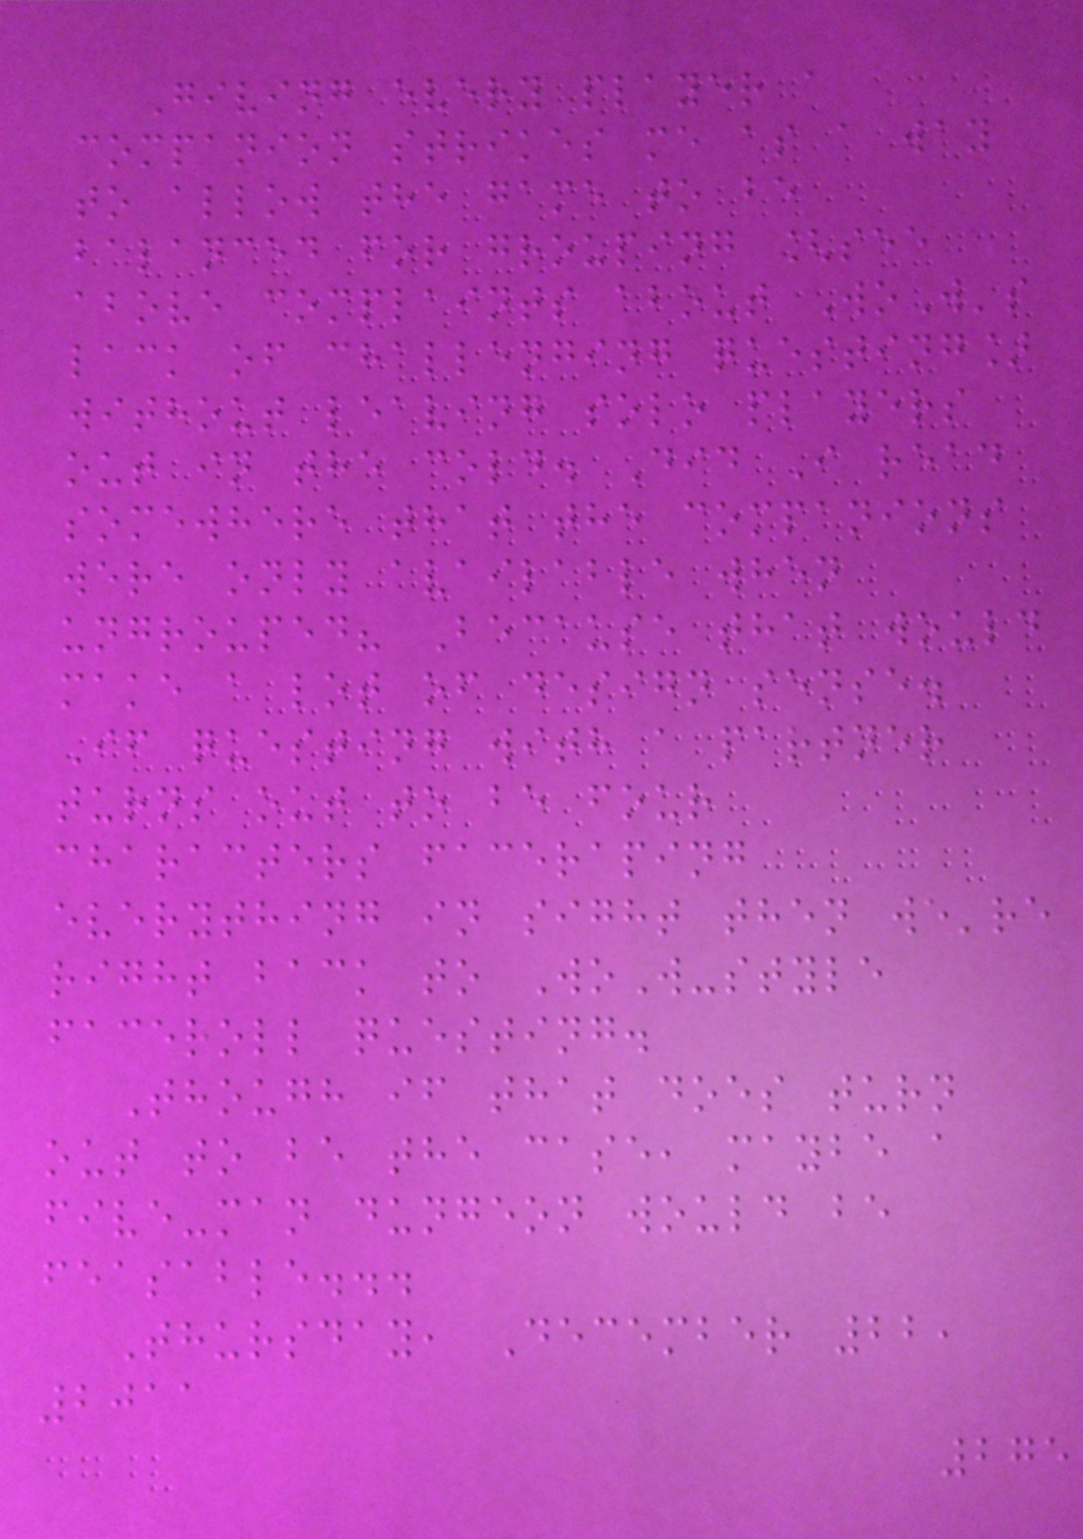Giving every player a
companion strikes me as a way
to allow the game to be
balanced for grouping [see
above complaints about WoW's
lack of challenging questing]
without leaving solo players
out in the cold. Did I read
somewhere that the companions
were only available when
ungrouped? Because that would
make a lot of design sense.
If questing with a partner
turns out to be four
characters faceraping
everything in sight then we're
right back to WoW-style
faceroll questing.
Though if that does turn
out to be the case, maybe a
five-man dungeon would be
feasable...
Thursday, December 22,
2011
275
